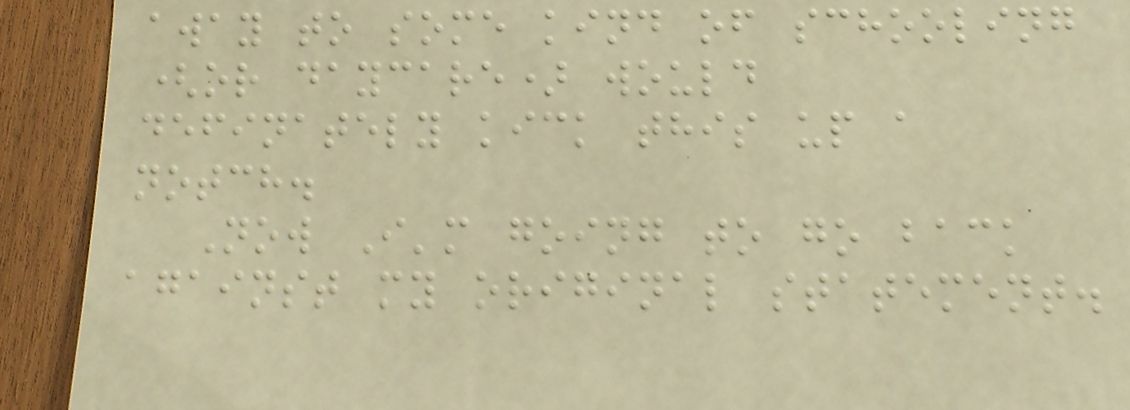away to some kind of schooling
(or daycare) would
definately kick this up a
notch.
Now I'm going to go back
against my original statement.
